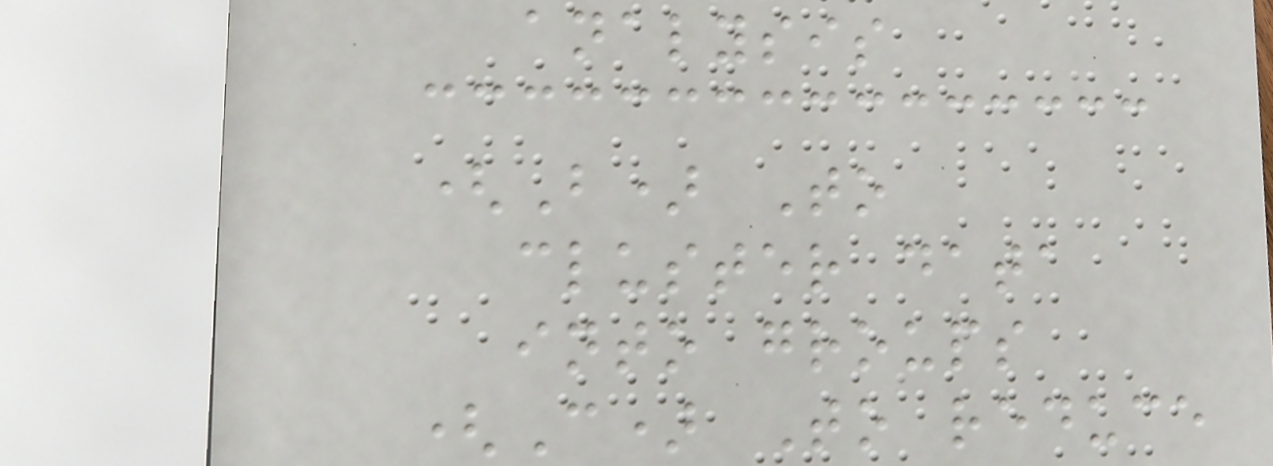analysis
(B) To
cluster data
into groups
(C) To reduce
